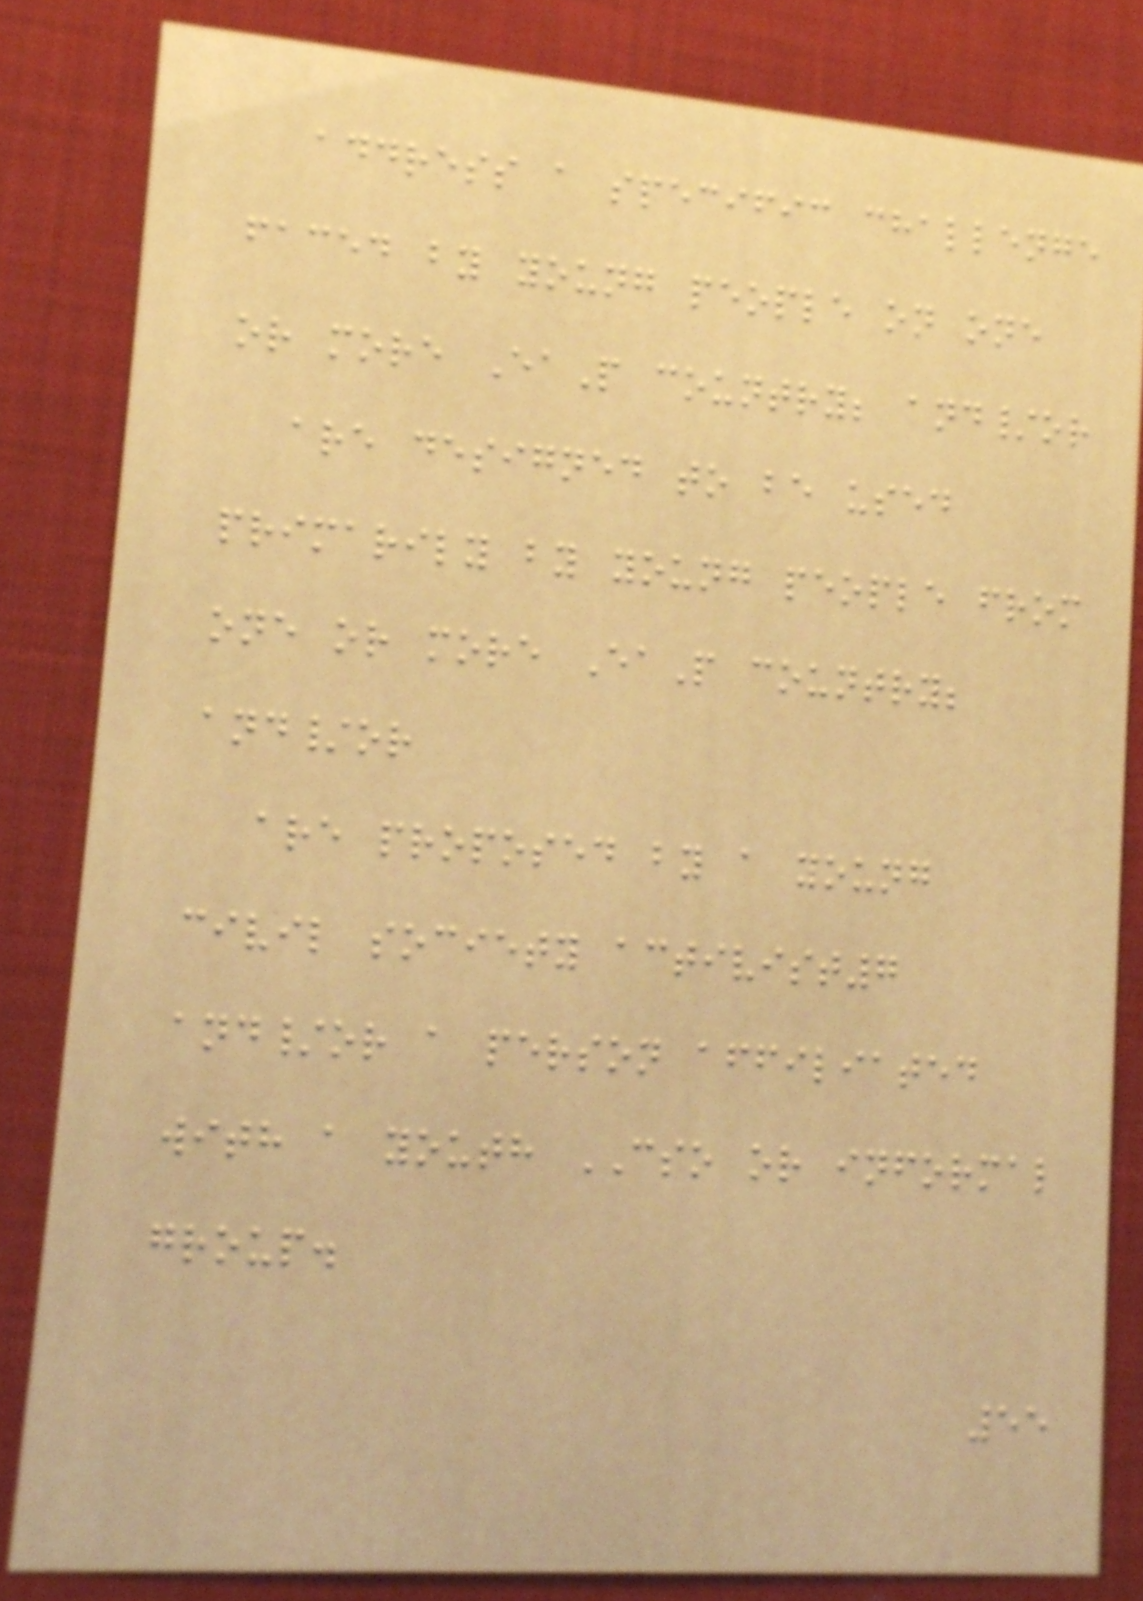address a specific challenge
faced by young people on one
or more EaP country; and/or
are designed to be used
primarily by young people from
one or more EaP country;
and/or
are proposed by a young
civil society activist7
and/or a person affiliated
with a youth CSO or informal
group.
55
